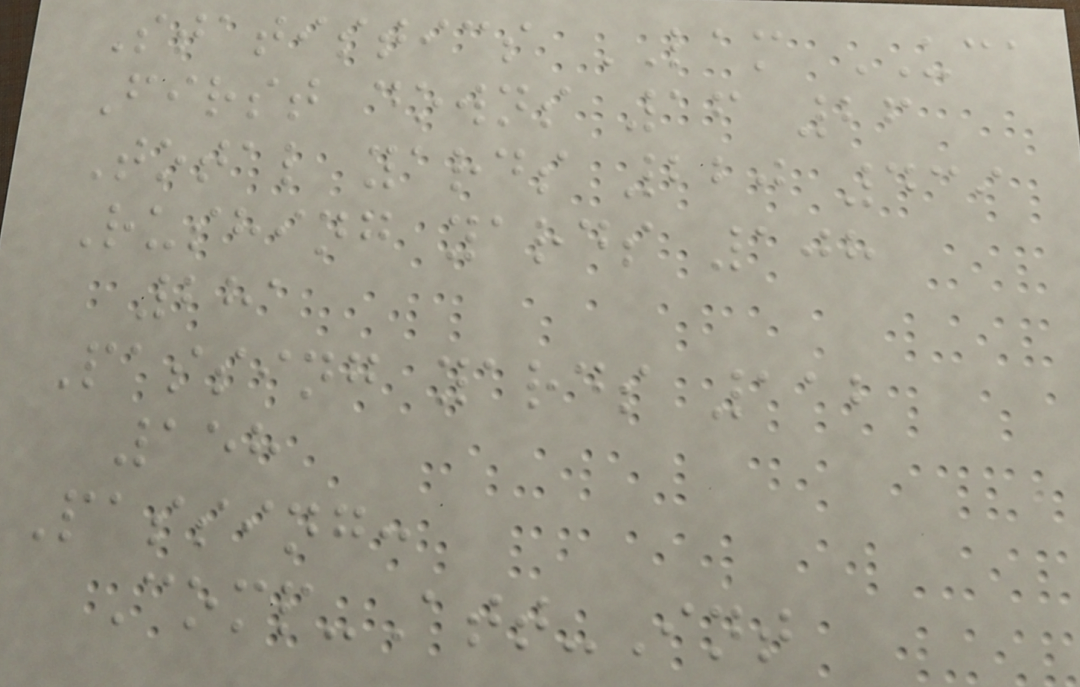Statistics LAM UCA
First downs 16 26
Total yards 220 439
Rushing yards 108
281
Passing yards 112
158
Passing:
Comp-Att-Int
